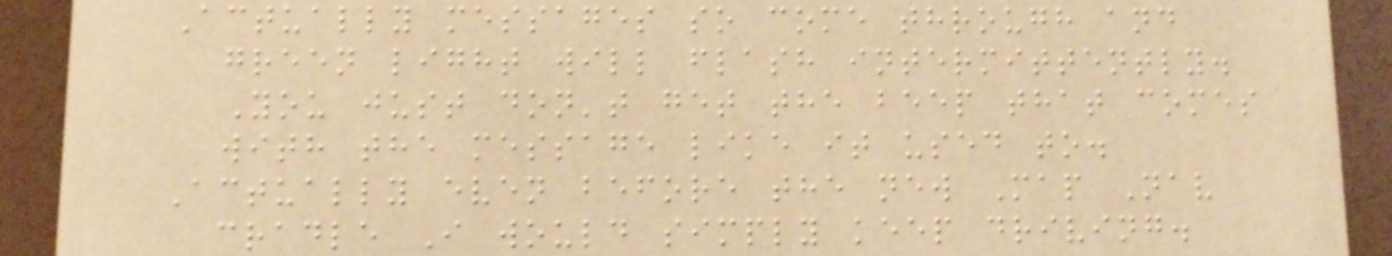Actually messages so come through and
green light will flash intermittently.
You just don't get the beep that comes
with the message like it used to.
Actually even before the new Map Nav
cradle I would simply keep driving.
